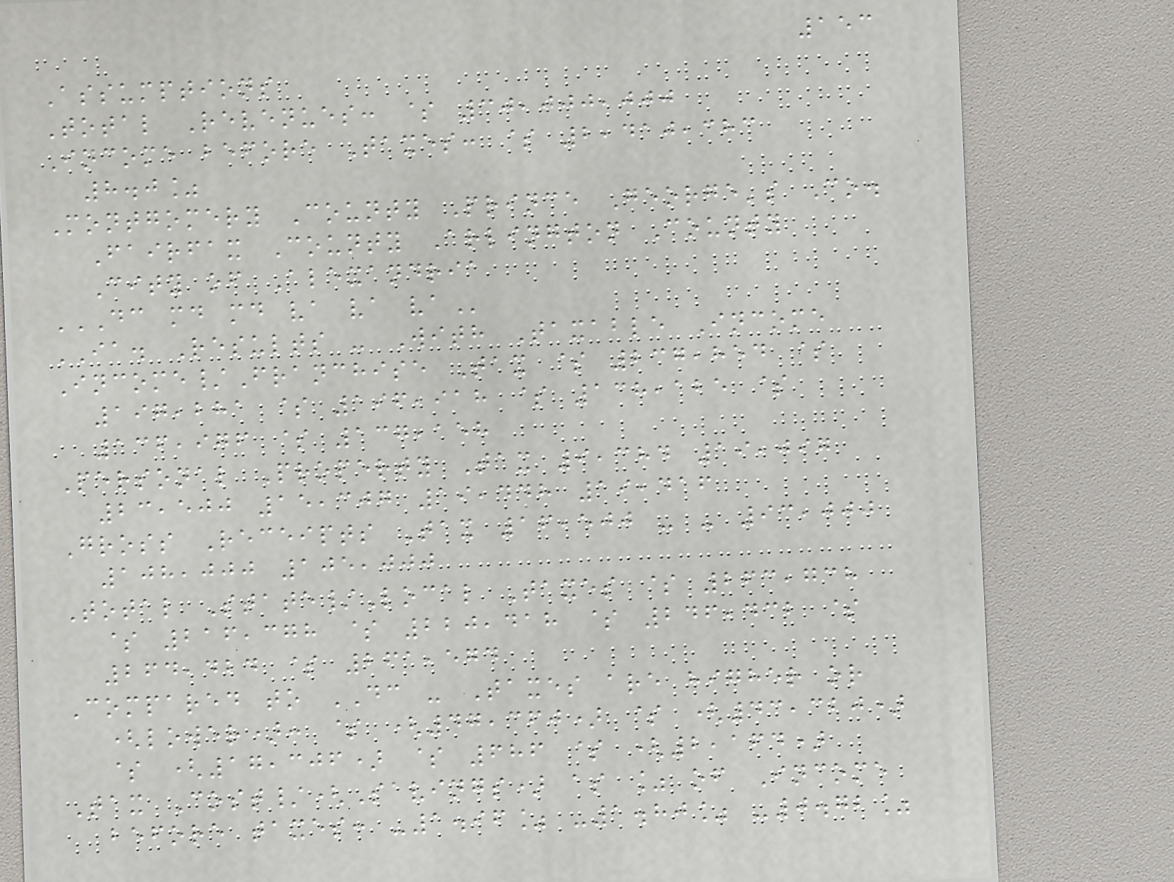153
Assumptions
Total Revenues: $ 30,000,000
Income before Taxes: $ 2,410,383
8.0%
Montgomery County Prince George's Co.
Fairfax County Arlington County
City of Alexandria
DC MD MD VA VA VA
IA. Results - With Taxable Income
Income/Franchise Tax $ 237,854 $
197,281 $ 196,918 $ 138,125 $
136,976 $ 137,158
Personal Property Tax 9,384 19,097
23,500 15,307 19,448 19,416
Gross Receipts Tax 16,500 - - 93,000
108,000 105,000
Total State/Local Taxes $ 263,738
$ 216,378 $ 220,418 $ 246,432 $
264,424 $ 261,574
Compared to DC - Taxes are higher or
(lower): $ (47,360) $ (43,320)
$ (17,306) $ 686 $ (2,164)
Tax Cost/(Savings) as % of Income
before taxes: -1.96% -1.80% -0.72%
